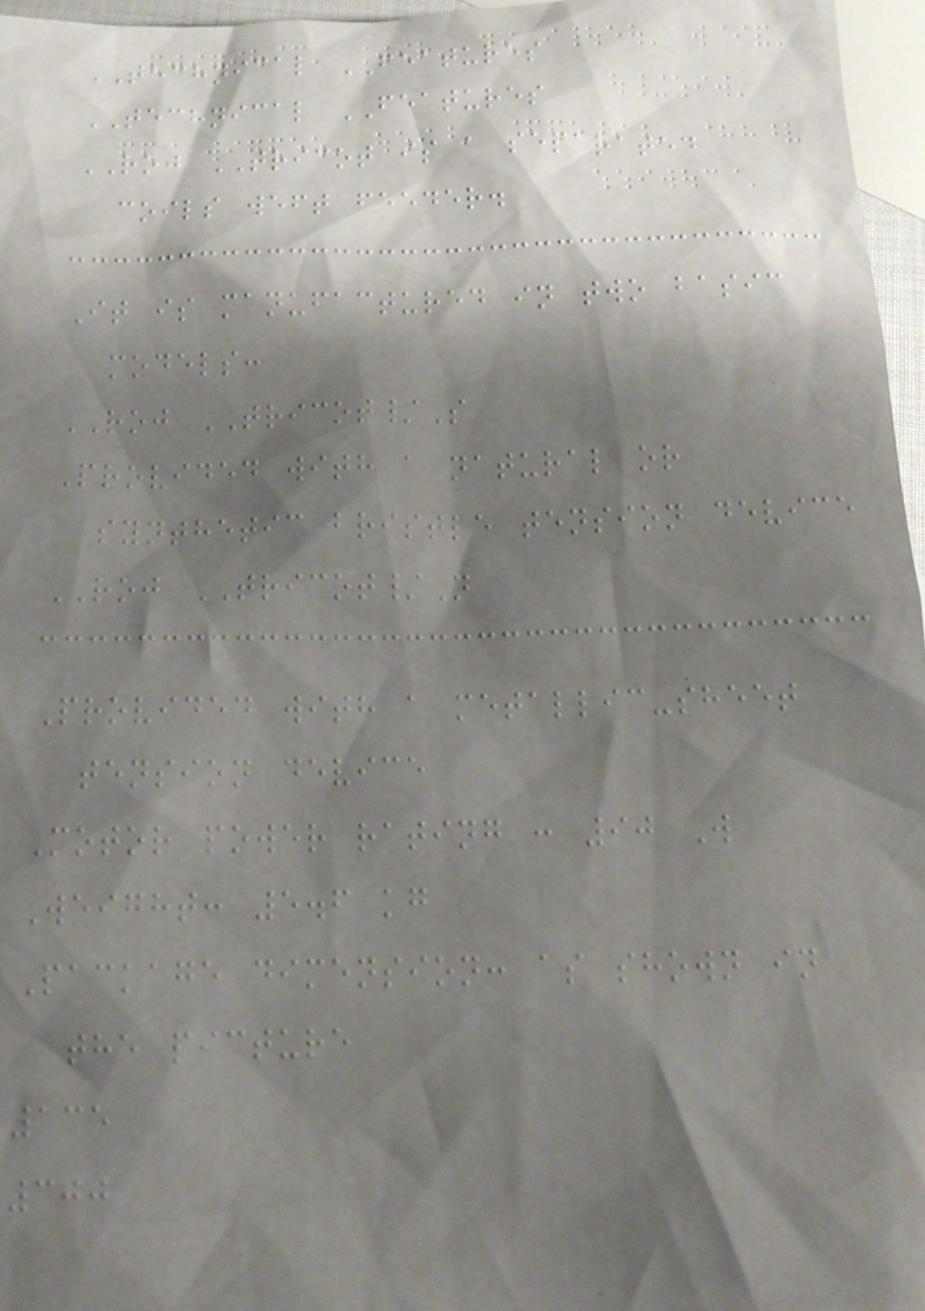TECHNICAL FEATURES
TECHNICAL FEATURES
ROJ TRICOT is a separated
coils weft feeder.
It is manufactured in two basic
models:
ROJ TRICOT/S
Provided with a natural or
synthetic bristle tension device
ROJ TRICOT/N
Provided with a metallic-sheet
tension device
Motor power rating : 90 W
Weight: 5.6 kg
Package dimension: as shown in
the picture
135
300
